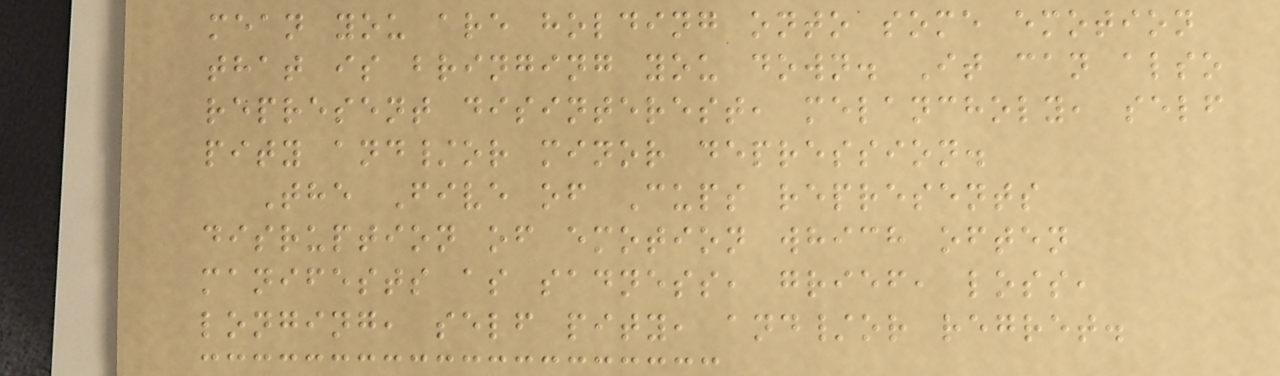mean you are holding onto some emotion
that is bringing you down. It can also
represent disinterest, melancholy, self
pity and/or minor depression.
The Five of Cups represents
disruption of emotion which often
manifests as sadness, grief, loss,
longing, self pity, and/or regret.
